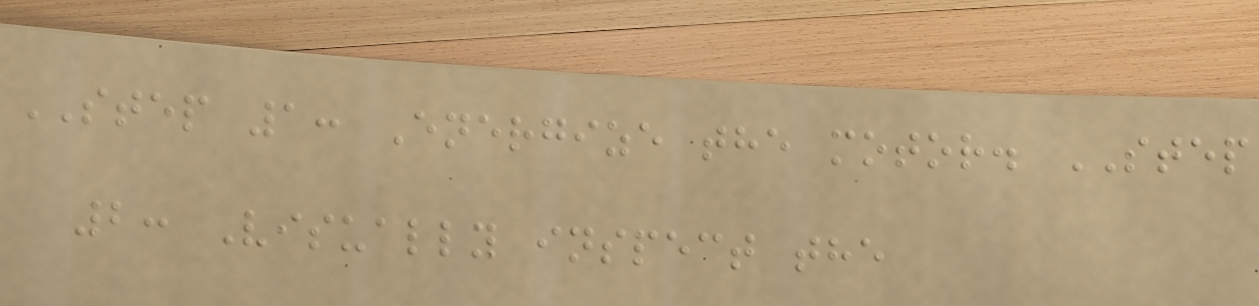STEP 1: Energize the motor. STEP
2: Visually inspect the
